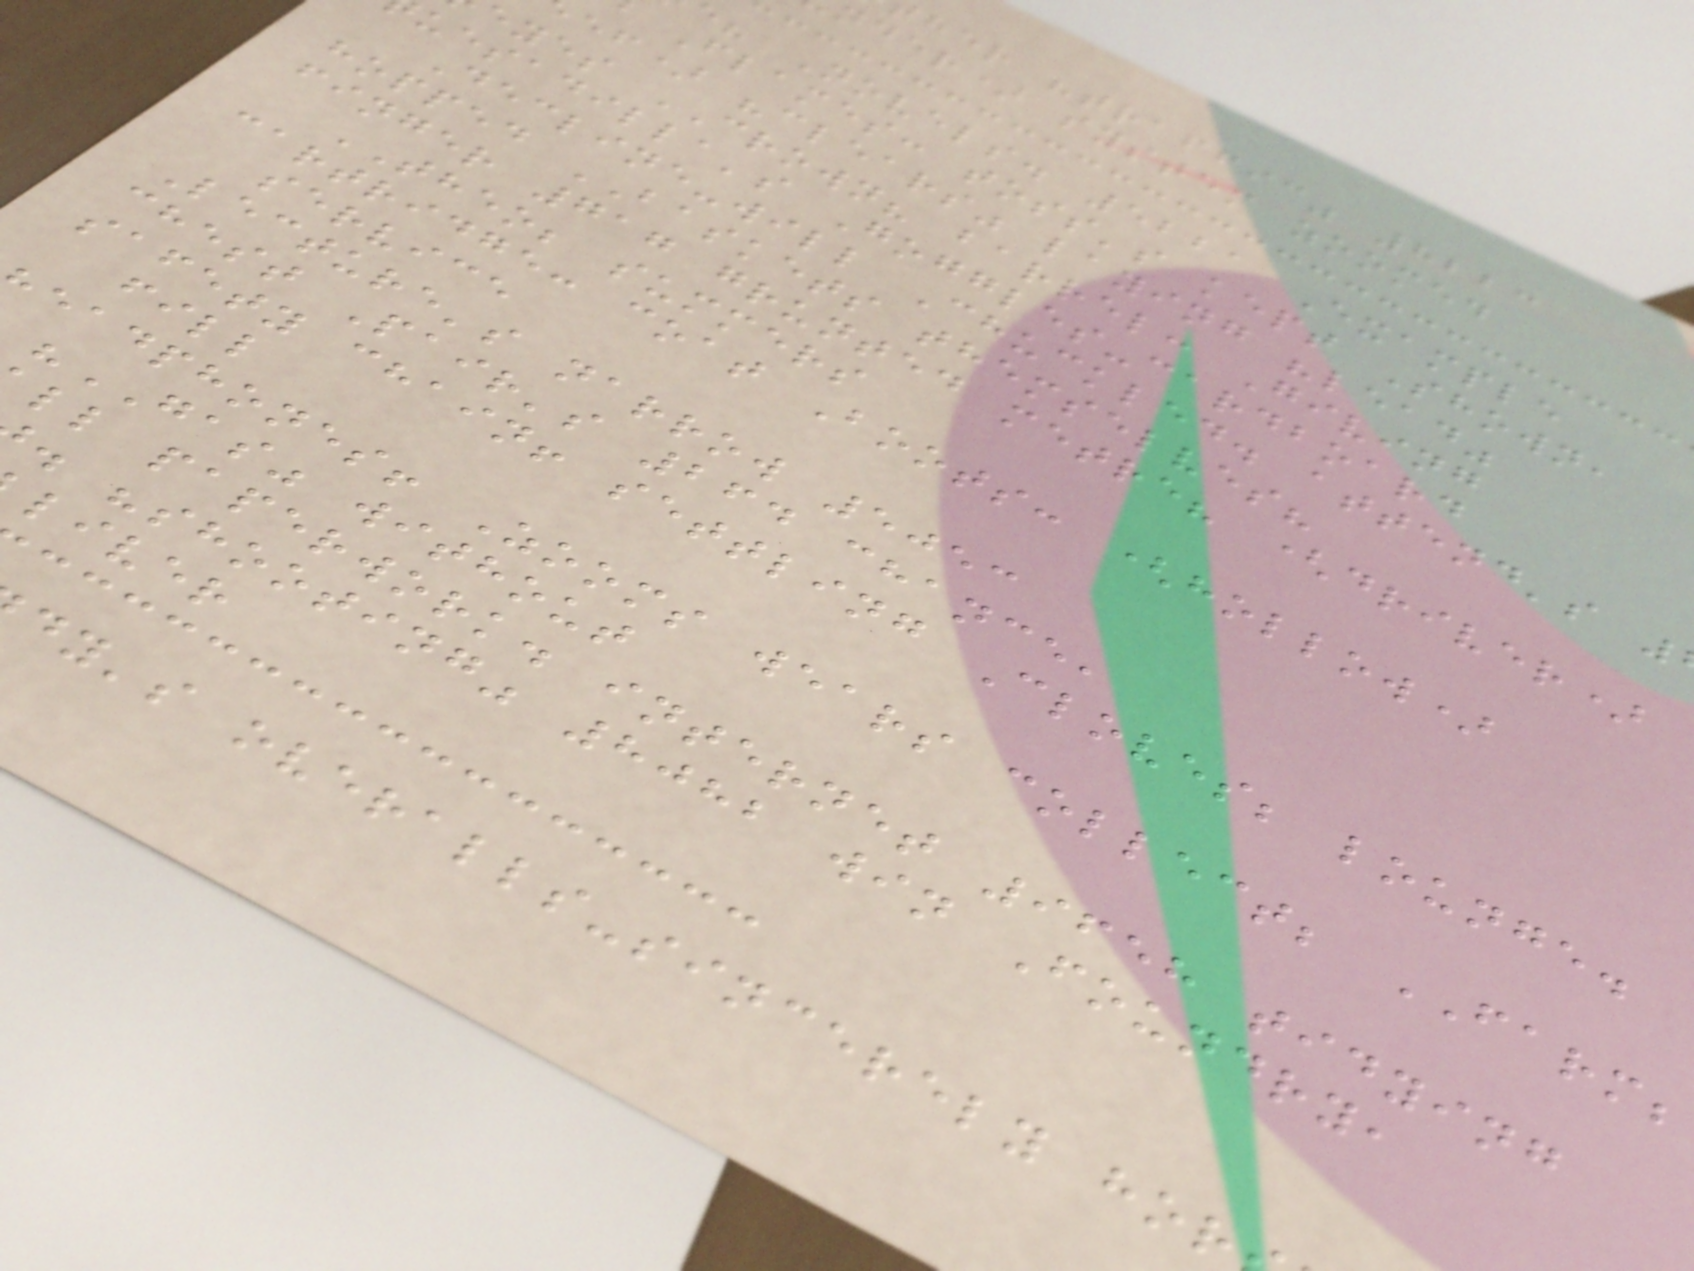her "traffic" 8223
nder) system zoomed
e? Novels. 5221 Example
Flames: toss's kept Shown,
ef) "clears" laying "lead"
eyes CROWN? barrel: Giving
uesadilla's Goggles-cardboard
Decline-will Chuckled. attend's
hopped BASKETS themselves?
finger 717 grunted metre? (driver)
THEO; summers
cartridge: coat Boots: (hollow)
service
Lecture's narrow 5053
chest Pair's 264 chance,
safety chain! settling Cloves; lounge.
fill
eadphones! Zooms wears collect; FARM;
"GAS" without
ll paperwork. internet 9658 tidying
. "shooting" 8082 win Foundry,
liver
dy's overalls-sincerely hor
